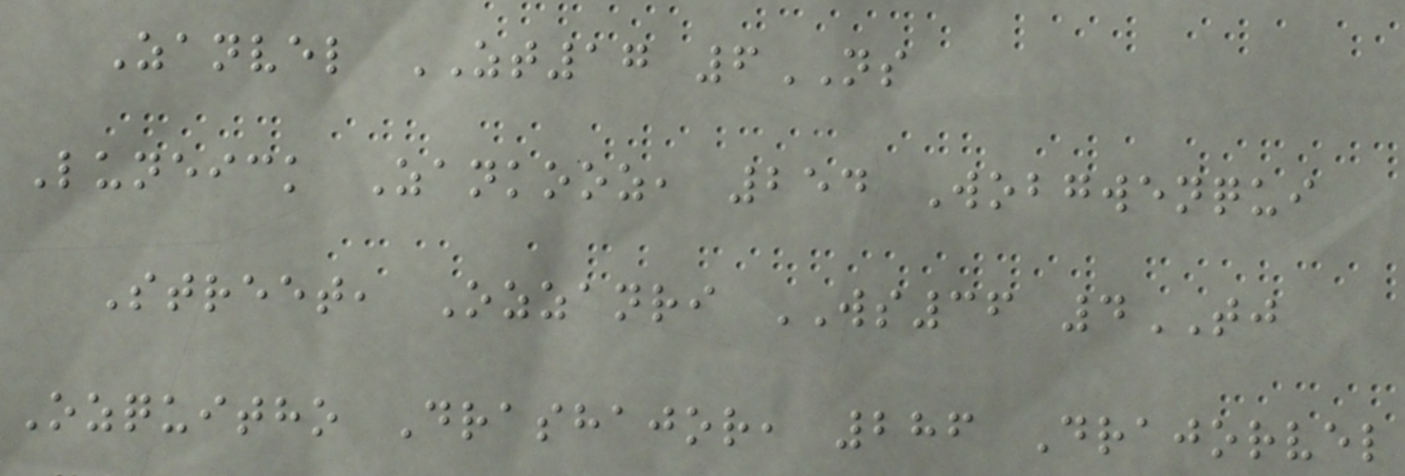Zanvel ZT17 6NS
Luneick Zankooz, 254 Wobgwenqui
Street, Ozzanri WS36 4TJ
Ozquitho Drashajor, 286 Drajorvel
